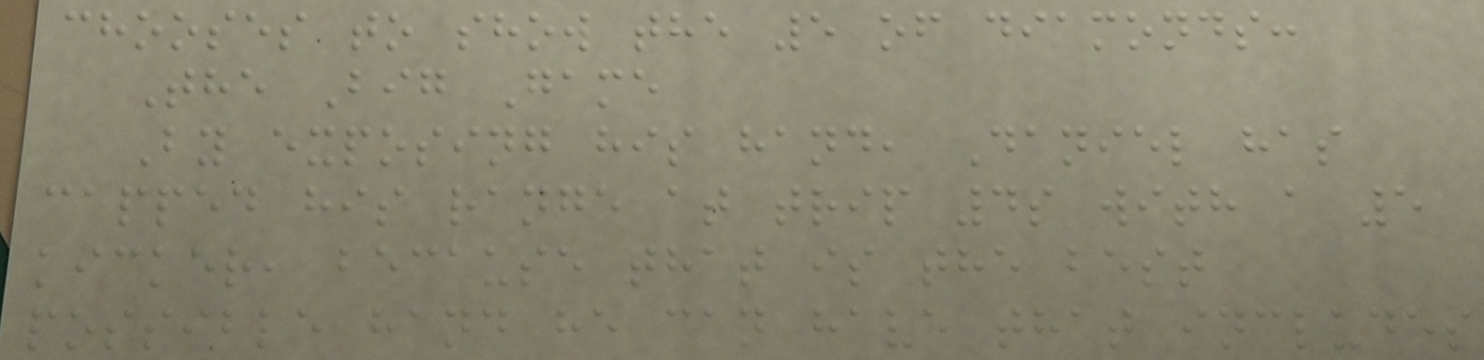chooses to show the 5 of diamonds:
The Big Game
By exposing his hand, Daniel has
capped his range at trip 4s with a 5
kicker, because that is the best
possible hand he can have that includes
